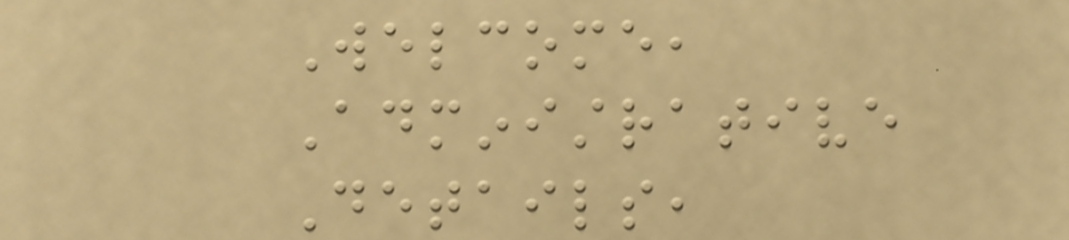Welcome,
Administrative
Details,
